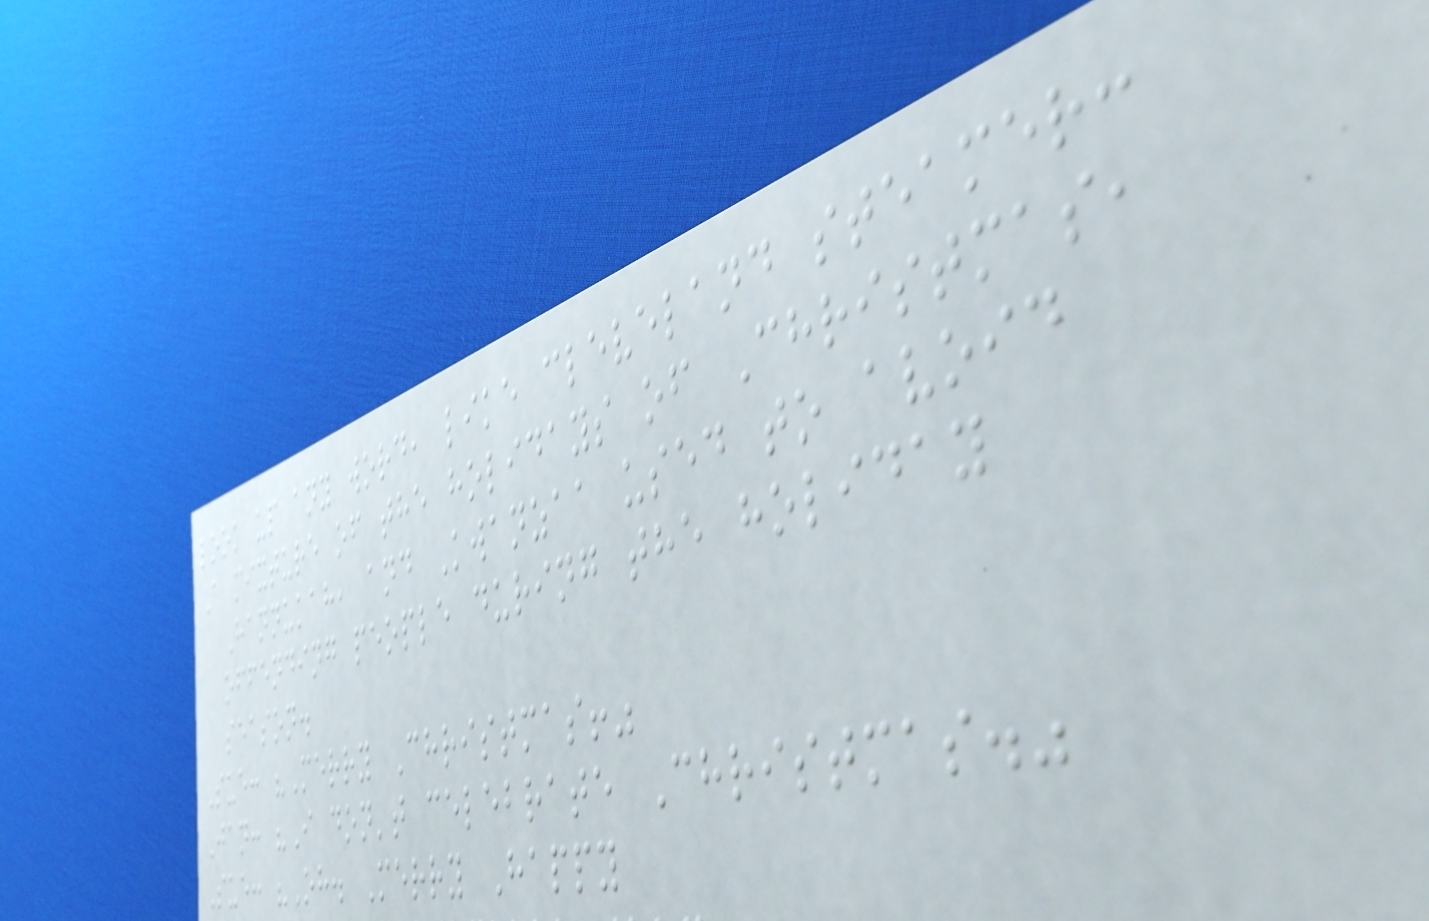look up any word, like cleveland steamer:
A mixture of the holidays of Christmas,
Hannukah, and Kwanzaa used to avoid
offending people during the holiday
season.
Sue: "Merry Christmas!"
Jan: "I don't celebrate Christmas."
Sue: "Oh. Merry Happy
